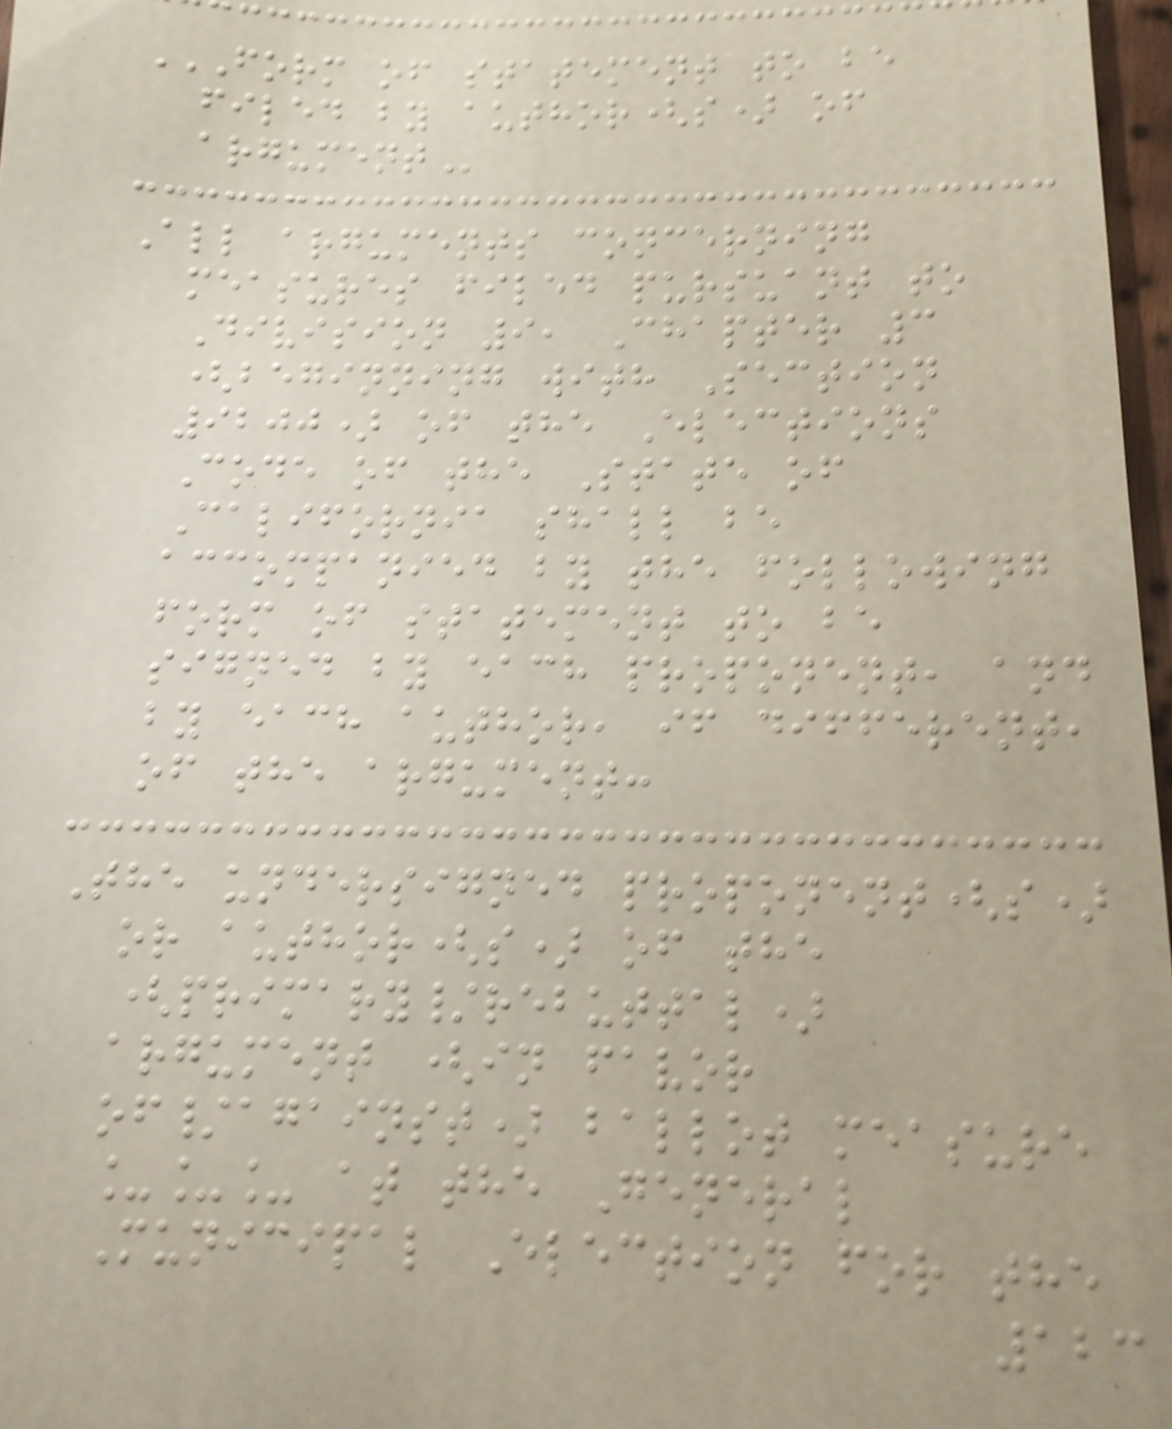FORM OF STATEMENT TO BE
FILED BY AUTHOR(S) OF
ARGUMENT
All arguments concerning
measures filed pursuant to
Division 9, Chapter 3
(beginning with Section
9200) of the Elections
Code of the State of
California shall be
accompanied by the following
form of statement to be
signed by each proponent, and
by each author, if different,
of the argument:
The undersigned proponent(s)
or author(s) of the
(primary/rebuttal)
argument (in favor
of/against) ballot measure
___ at the General
Municipal Election for the
123
